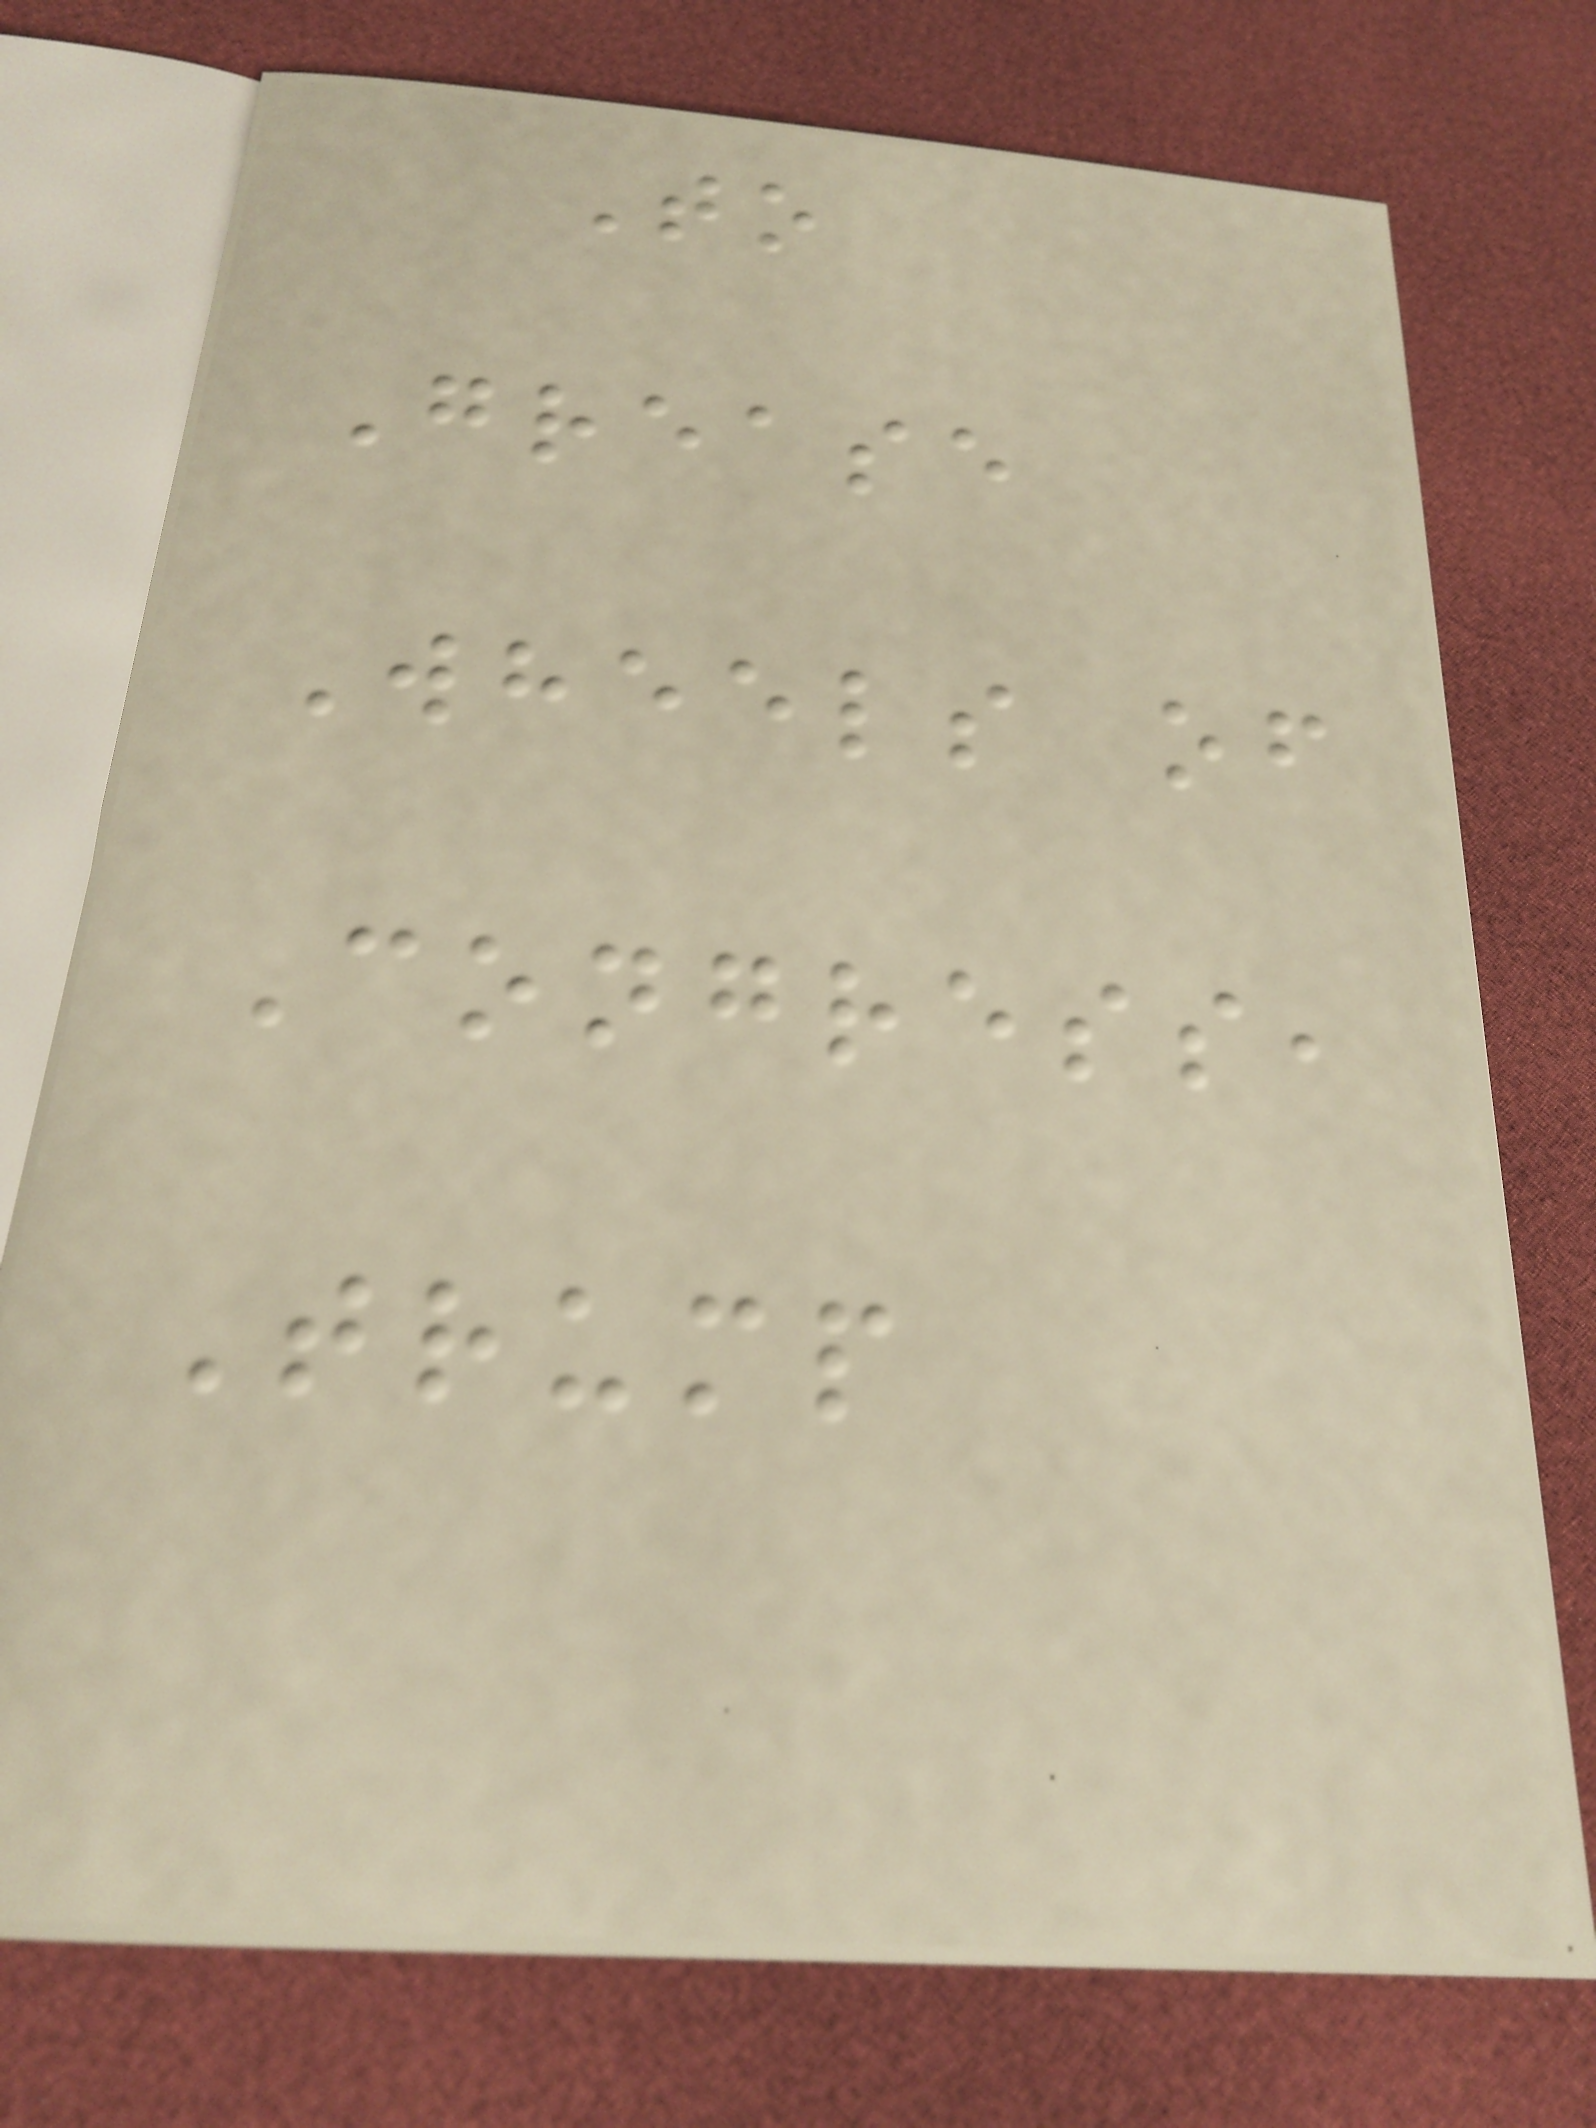To
Grease
Wheels of
Congress,
Trump
